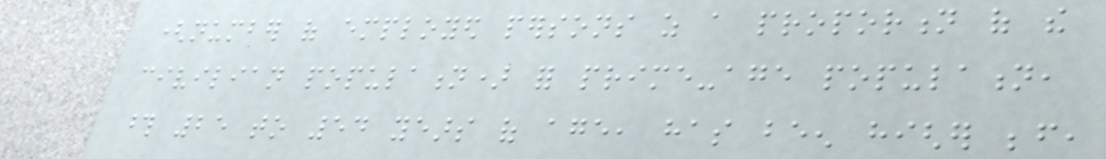(number of employed persons as a proportion of the
civilian population) for prime-age population,
those 25 to 54 years of age, has been higher before,
